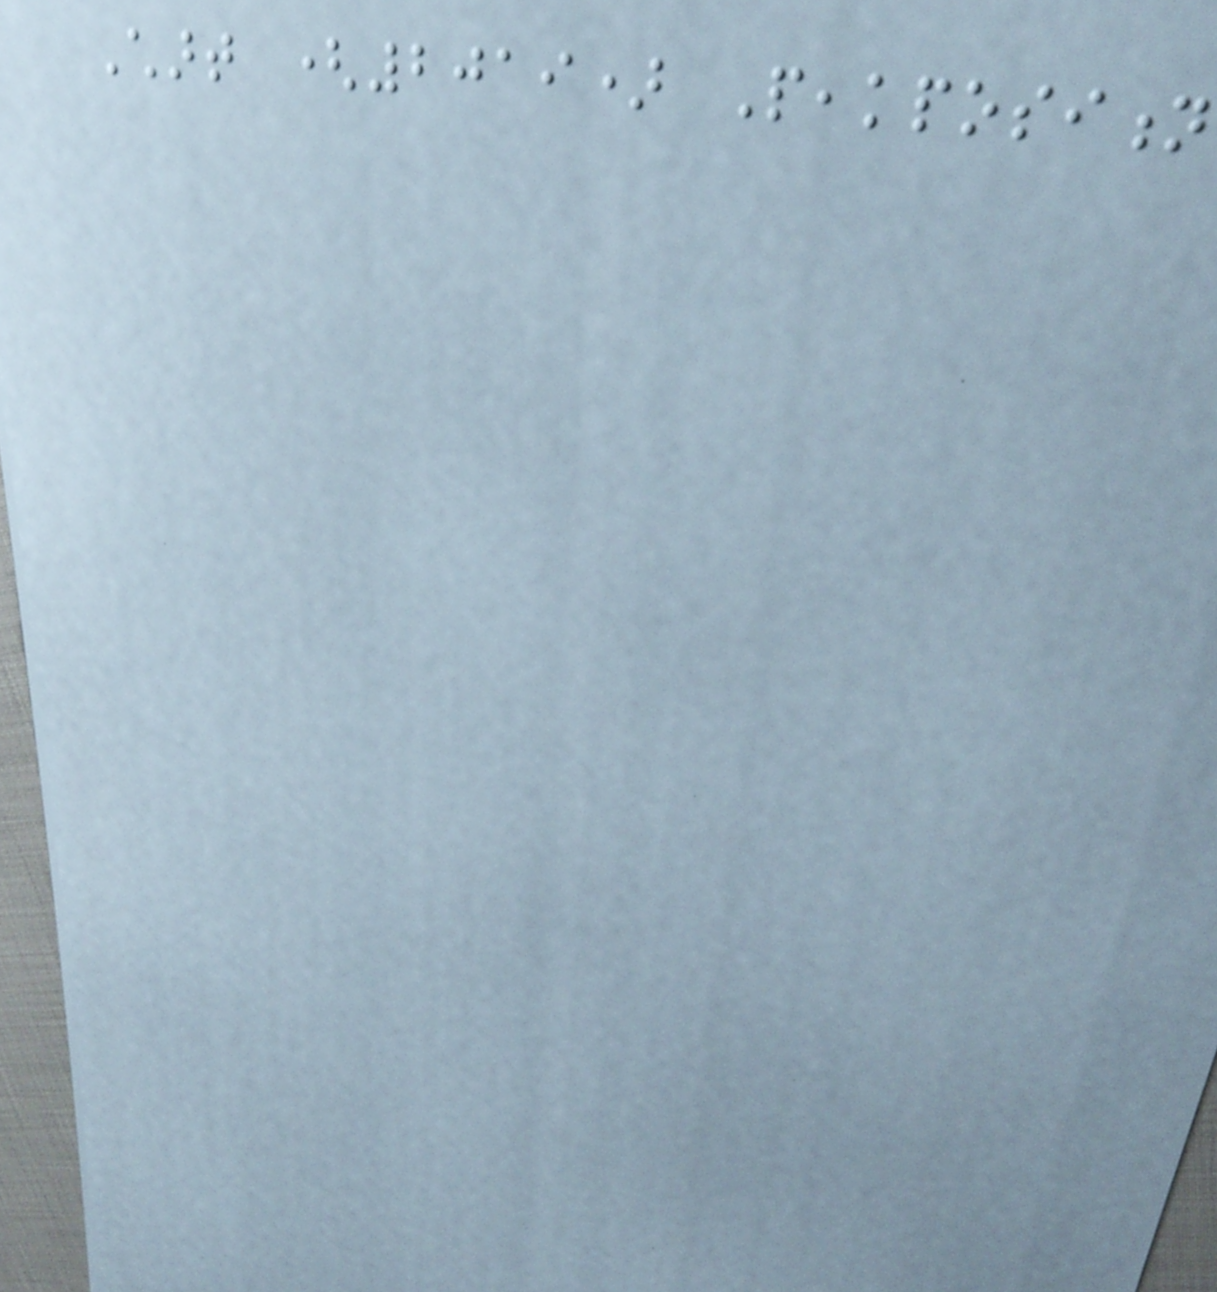Chart (2019) Peakposition
